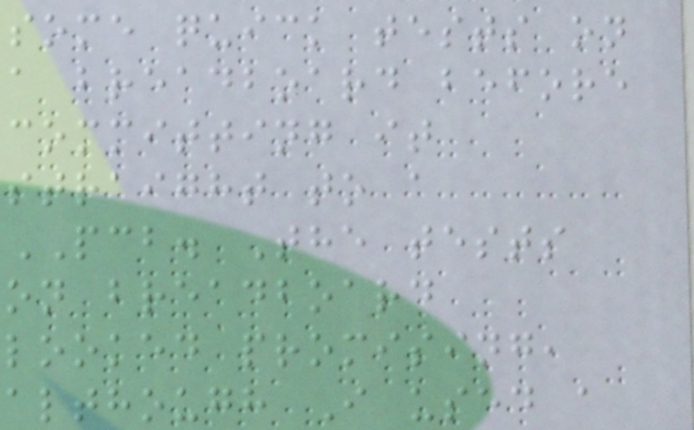some quick tests on
a breadboard before
committing it
straight to a
PCB. The tests
on breadboard
looked promising,
although I used a
